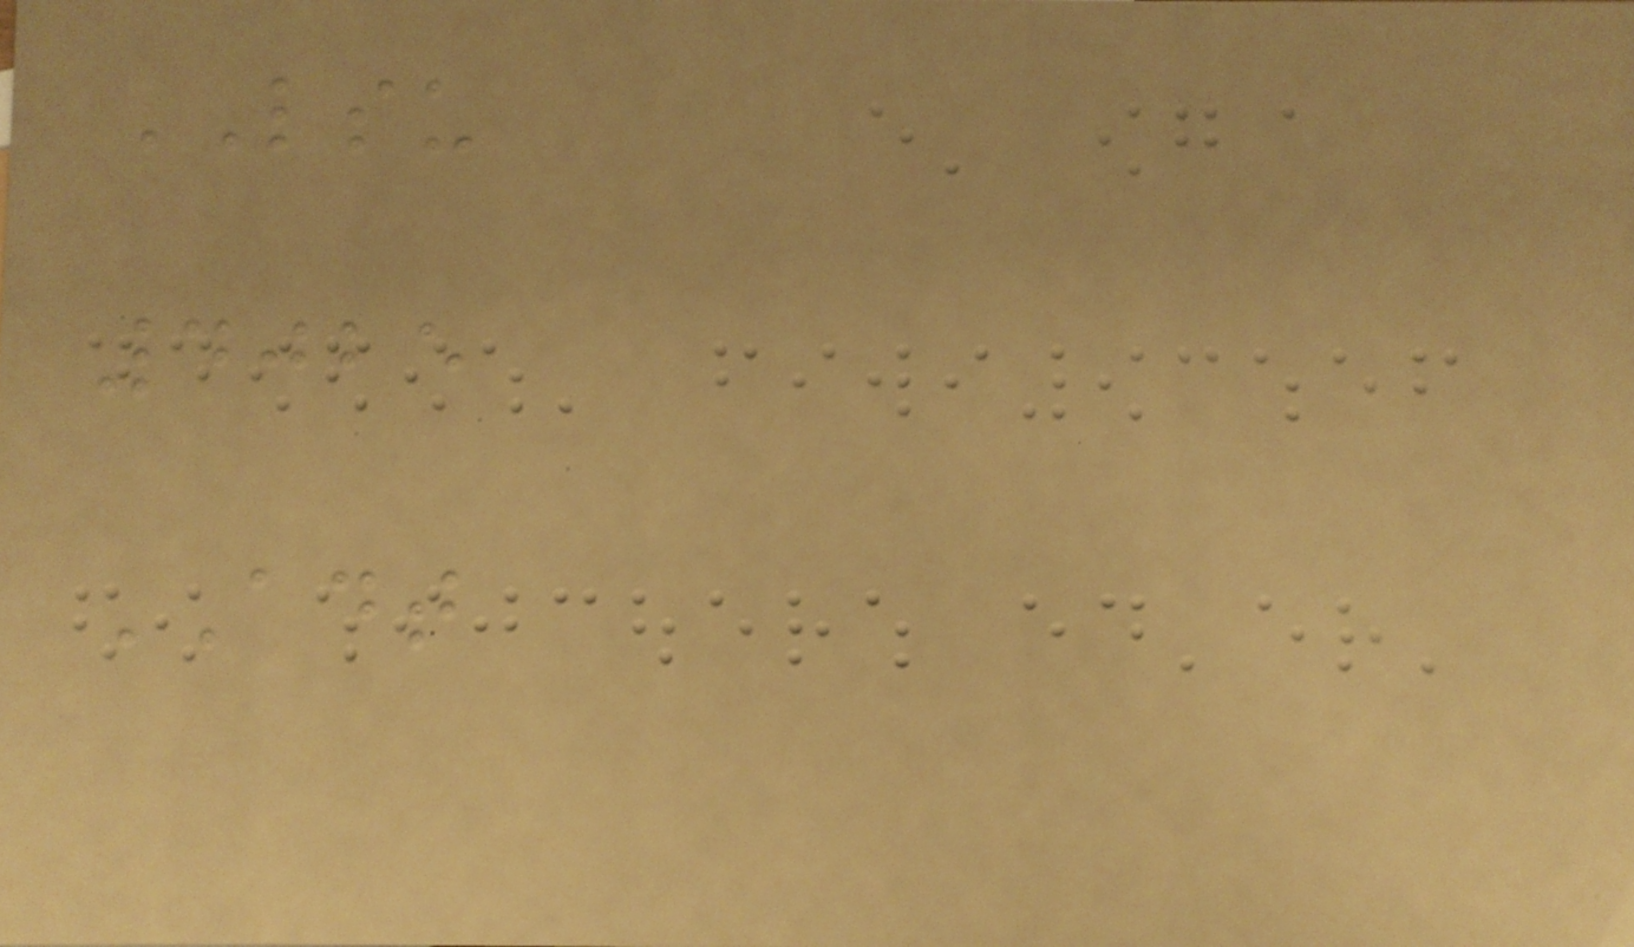LSU
4025
ADT
